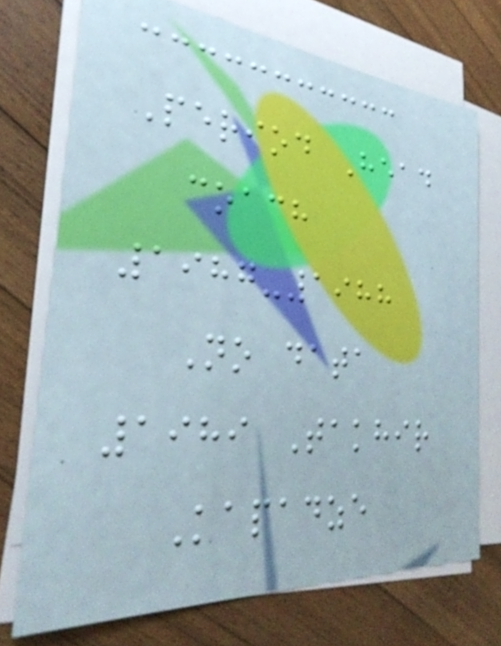Period Head
coach
1987-1988
No data
1989 Takhir
Kapadze
